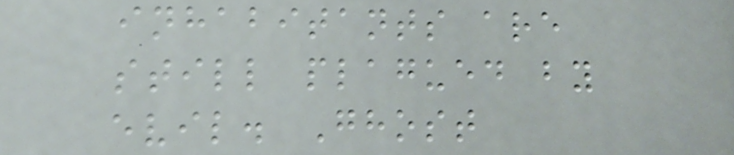inhabitants are
still plagued by
evil. Ghost
